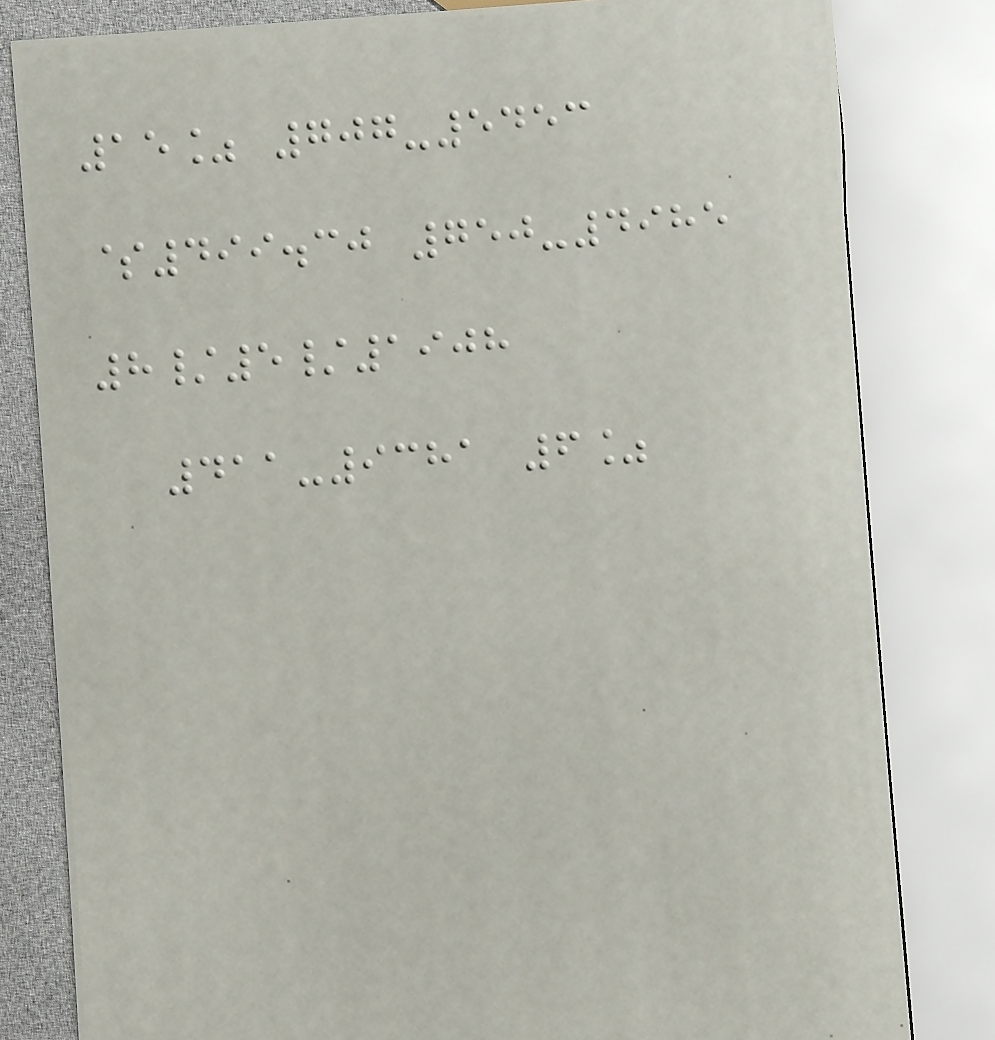15% 707-5453
$499.30 750-4985
8/5/1908
411-9381 6%
